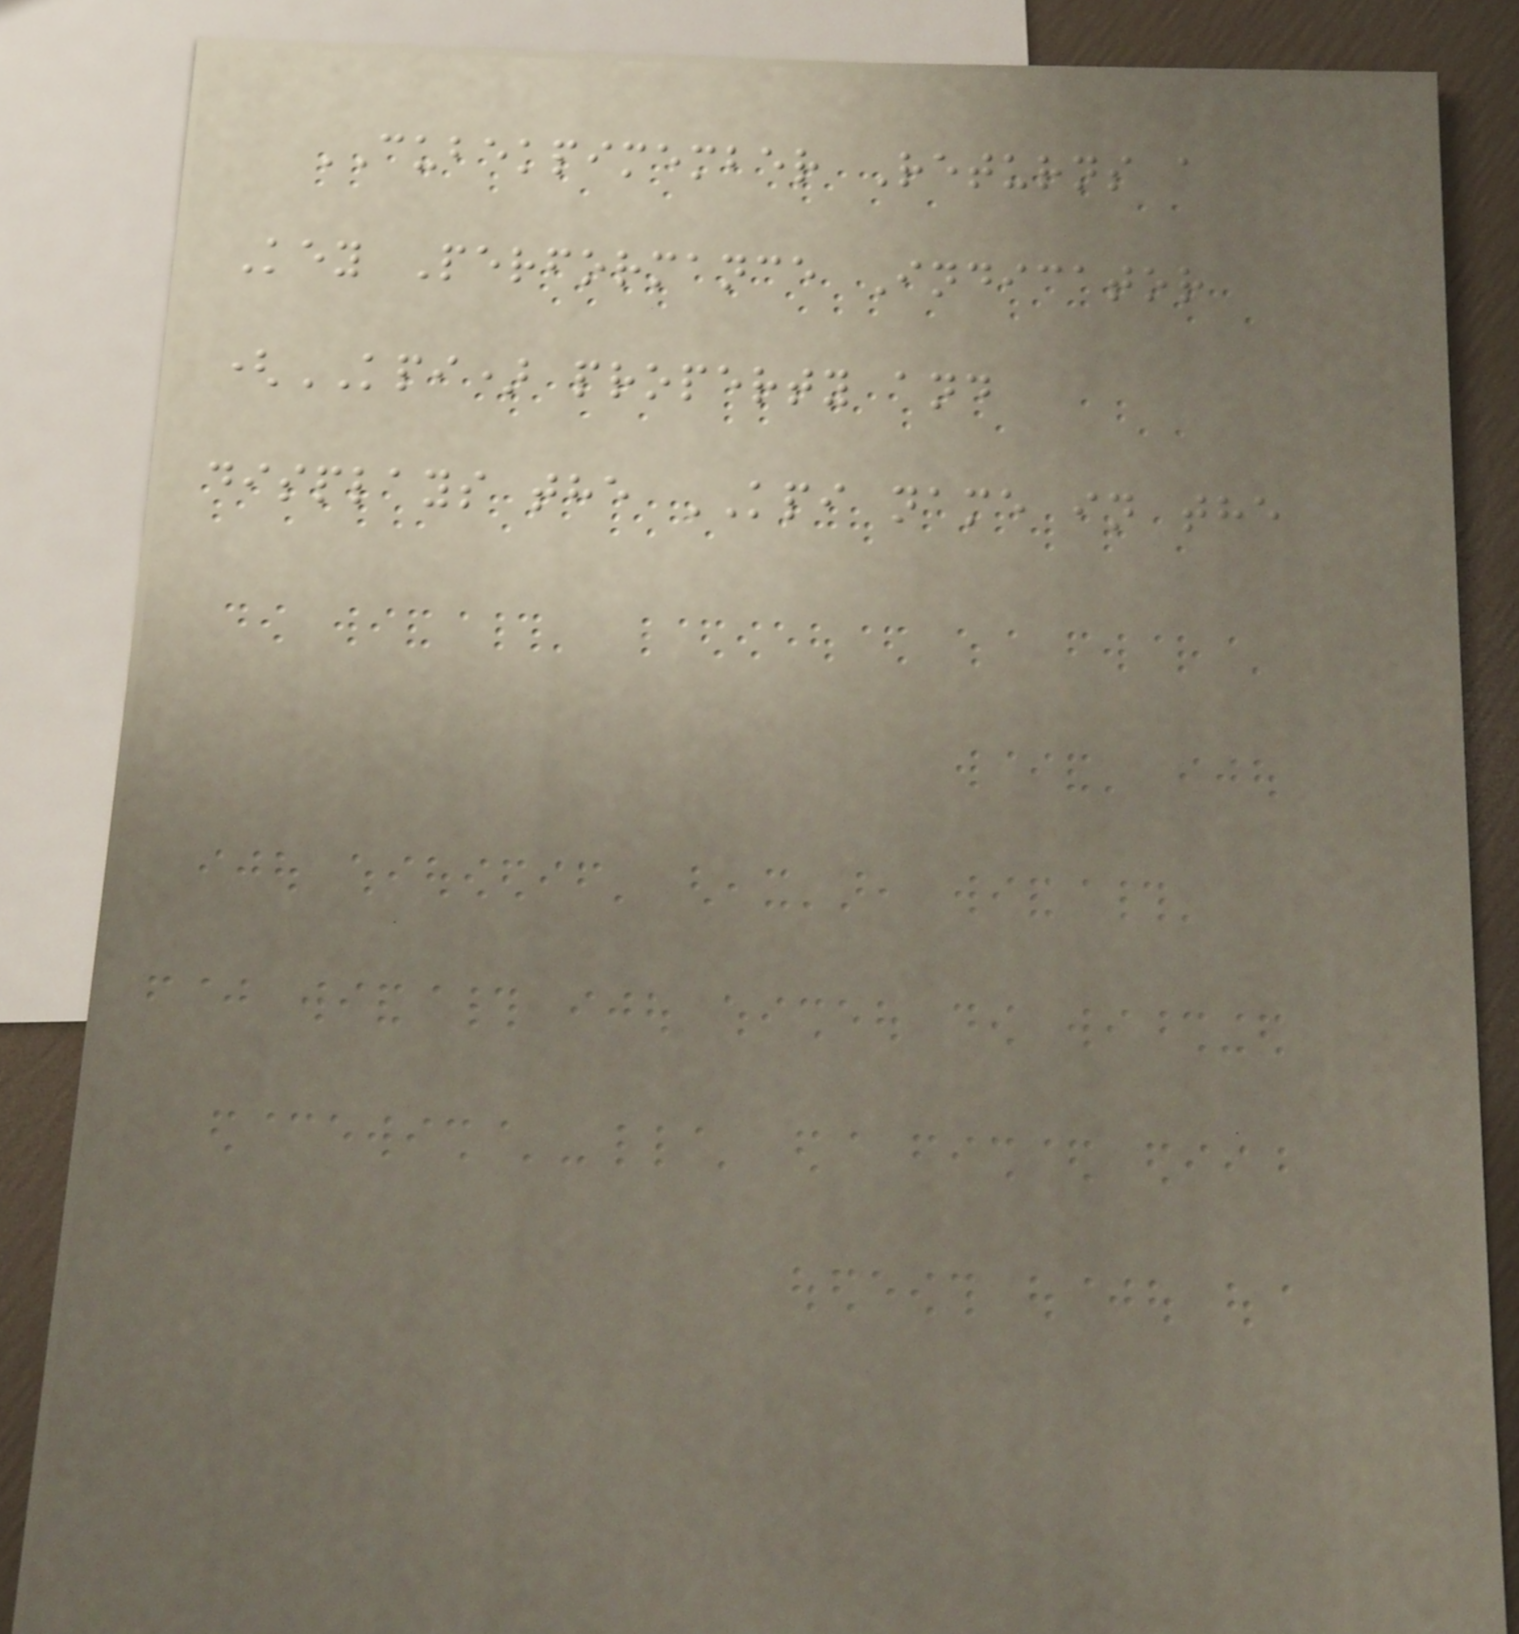CUBEKPIMEMBER Returns a
Key Performance Indicator
(KPI) property and
displays the KPI name in the
